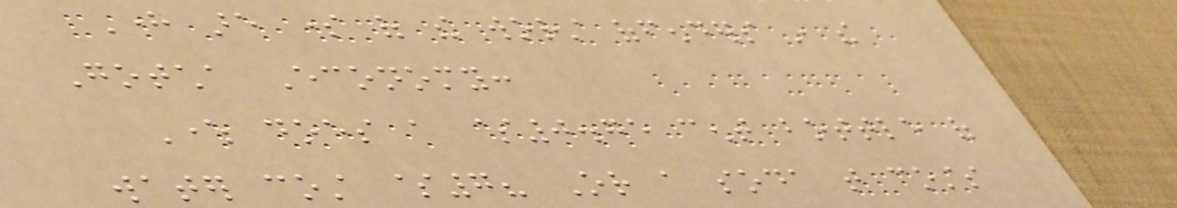Here are some of the worst offenders in the
Gotcha Economy:
Where does a $0.75 cent bottle of
water cost $7? Or a soda that costs
